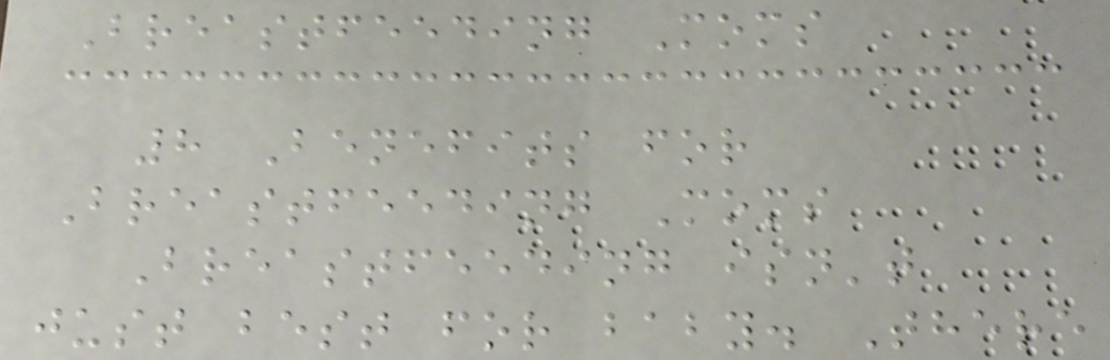Breastfeeding Moms
8 Benefits for
Breastfeeding Moms
Breastfeeding isn't
just best for baby. There
